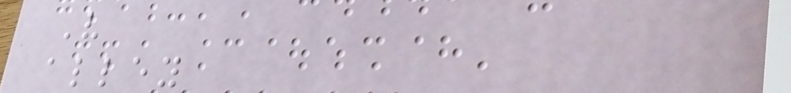V
alley
